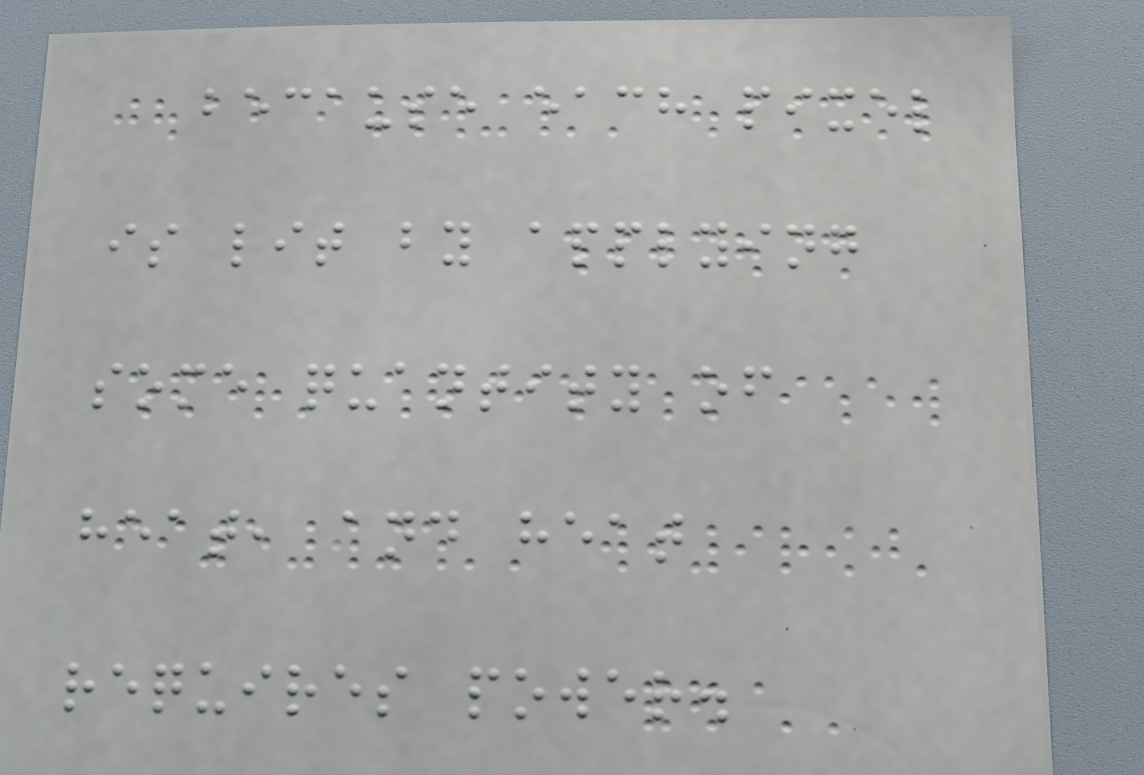because each pixel
is lit by applying
some quantity of
heat, and heat
requires power.
